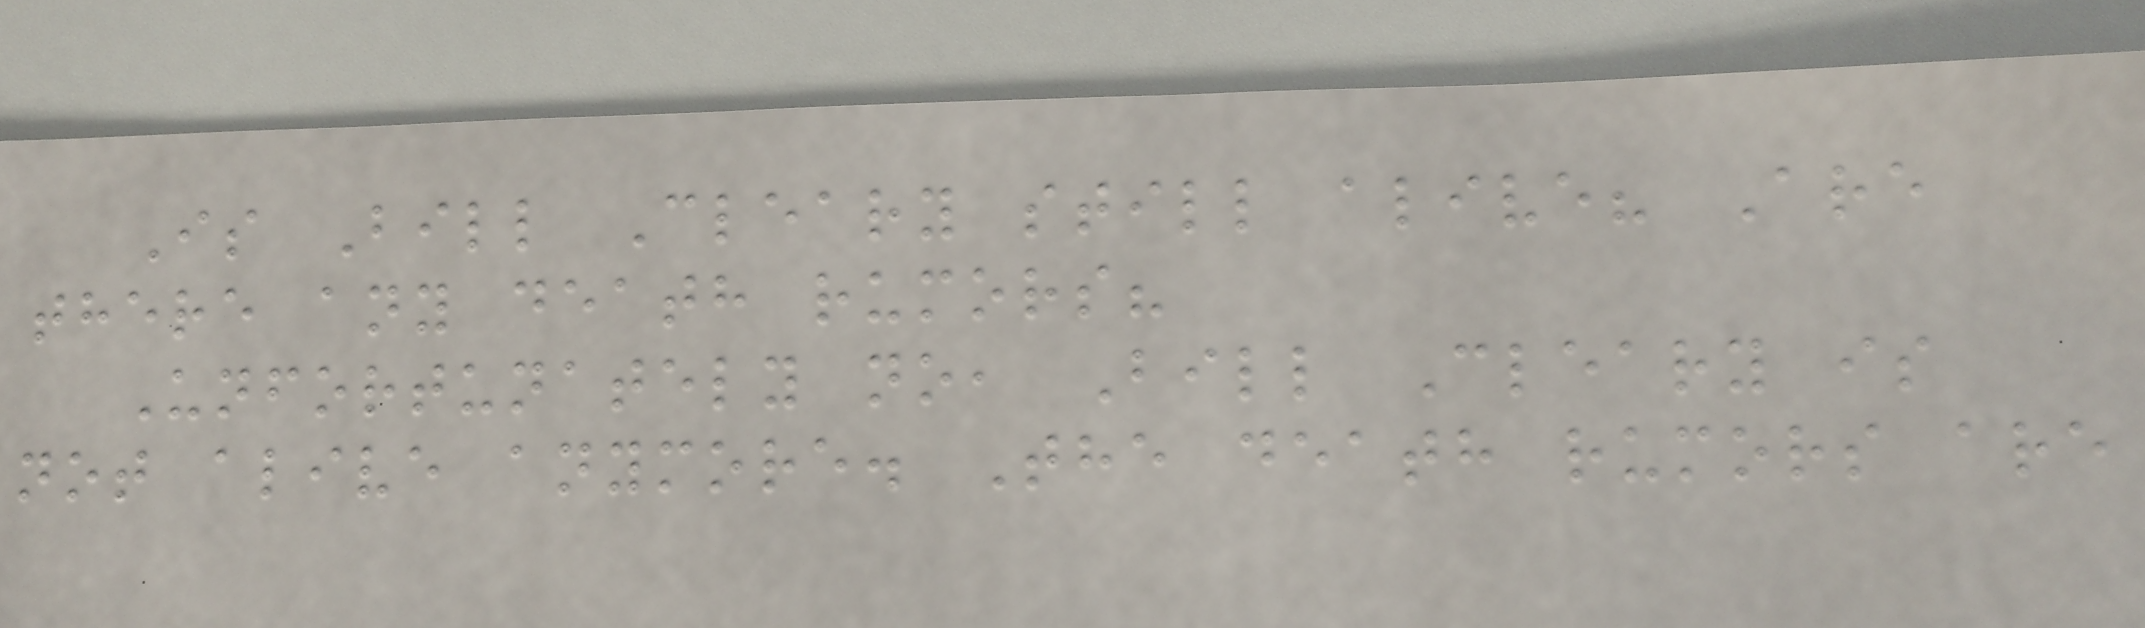Is Bill Cleary still alive? Are
there any death rumors?
Unfortunately no, Bill Cleary is
not alive anymore. The death rumors are
